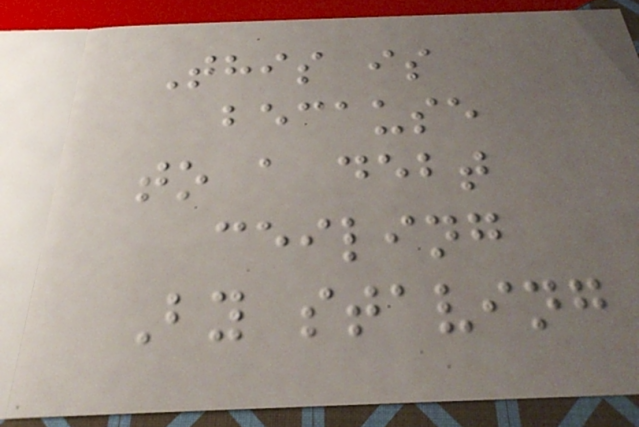This is
because
to a debt
ceiling
By staving
